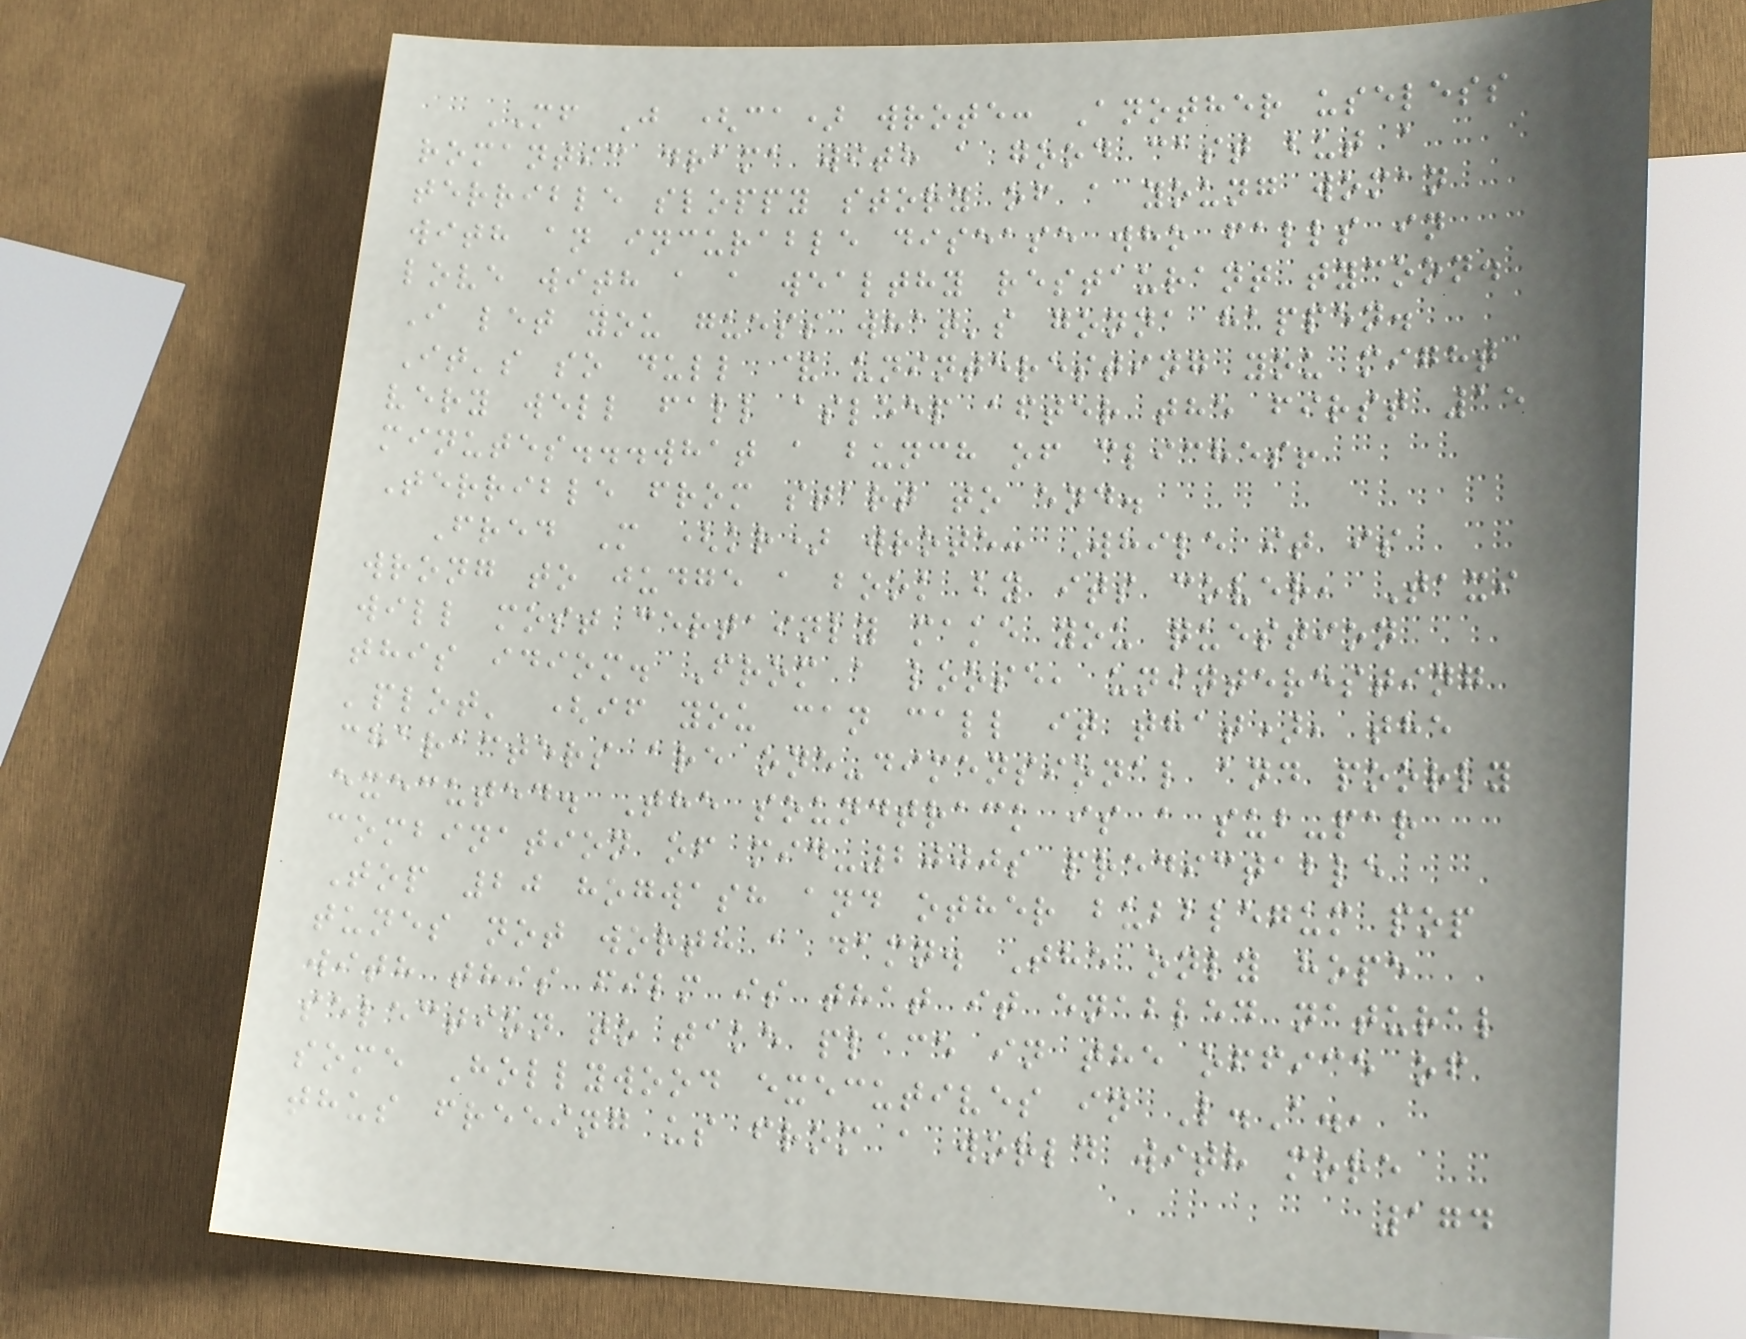MF J (ca) wrote: Another useless
romantic drama with a good cast but a
terrible sloppy story of a young woman
with an incurable disease who falls in
love with a a wealthy restaurant tycoon.
I let you guess what's gonna happen.
It's so dull & uninteresting you might
very well fall asleep after the first 15
minutes...what a bunch of cliches!
Terrible from start to end.
Fred M (kr) wrote: While it is
wrong to judge a book by its cover, Taxi
will most certainly make you question
this idiom. From a loose, uninteresting
'plot' (if you can call it that), the
characters are one-dimensional and poorly
executed. The soundtrack is a sub-par
combination of mid-2000s predictable
Top 20 hogwash and other bubblegum pop
tunes not worth a damn. The only hope
with this film is that it enabled natural
selection to take place in the office of
some Hollywood executives in L.A.,
thus freeing us from a world with more
174
